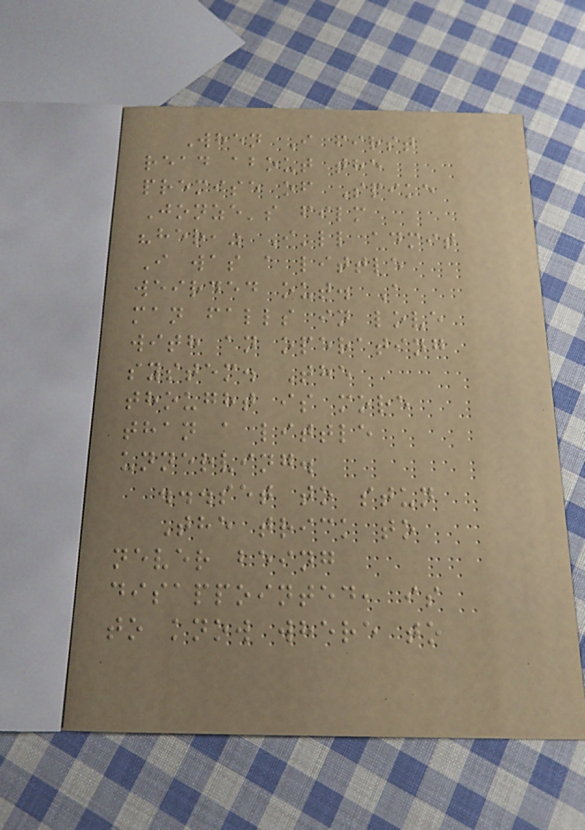When I first
read about the
premise of Spike
Jonze's film
"her," I'll admit
I was a little
weirded out. A
man falls in love
with an operating
system. The
thought is more
than a little
unnerving.
...set to stun
The trick to
never being
disappointed, is
to know where to
